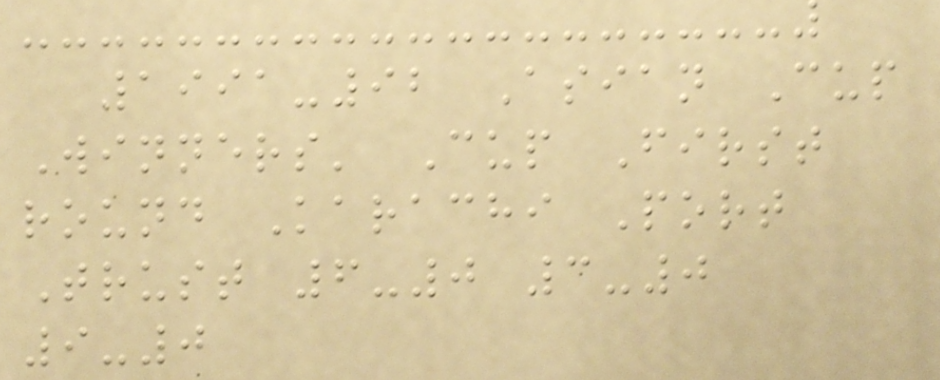1991-92 Asian Cup
Winners' Cup First
round Karachi Port
Trust 6-0 3-0
9-0
